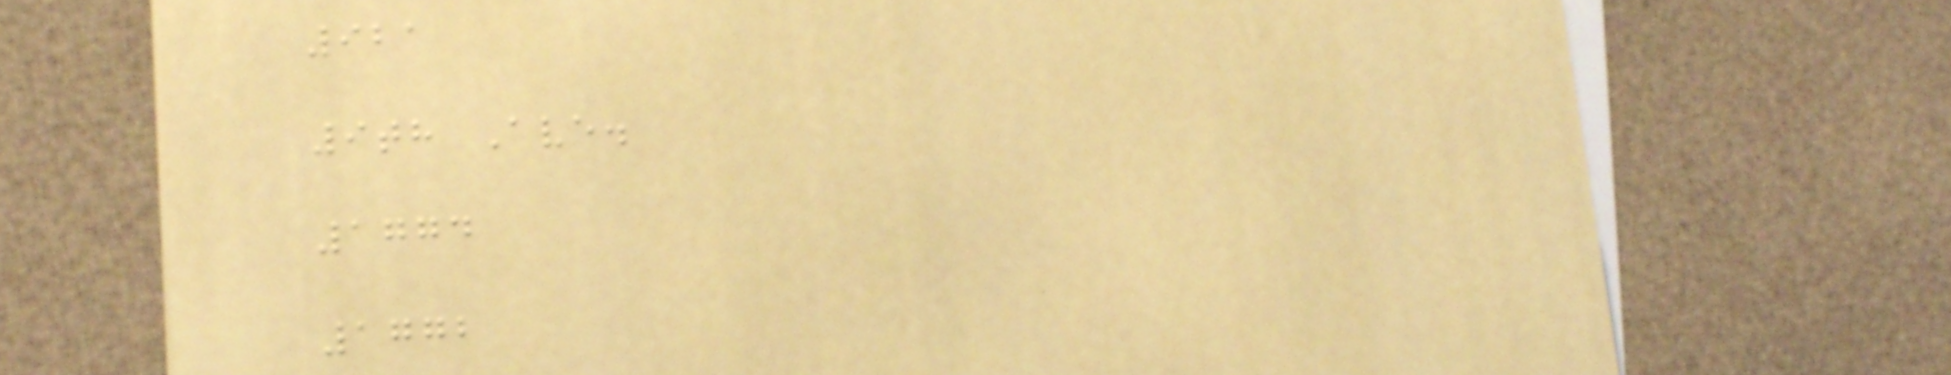921
9th Ave.
1774
1772
